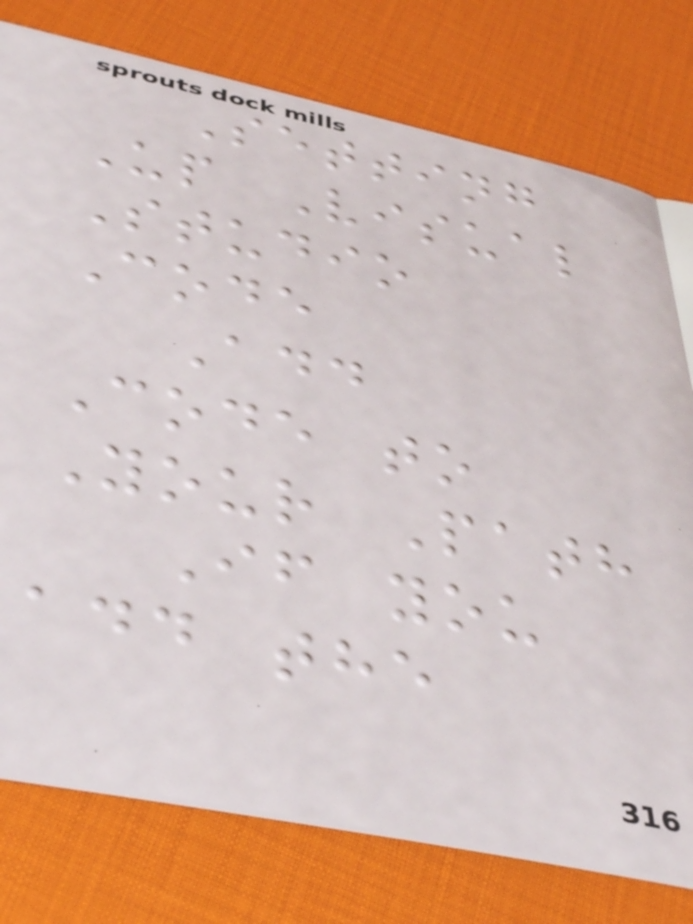Setting
Up Visual
Studio
Code
Add
Code to
Your Path
If you
add the
